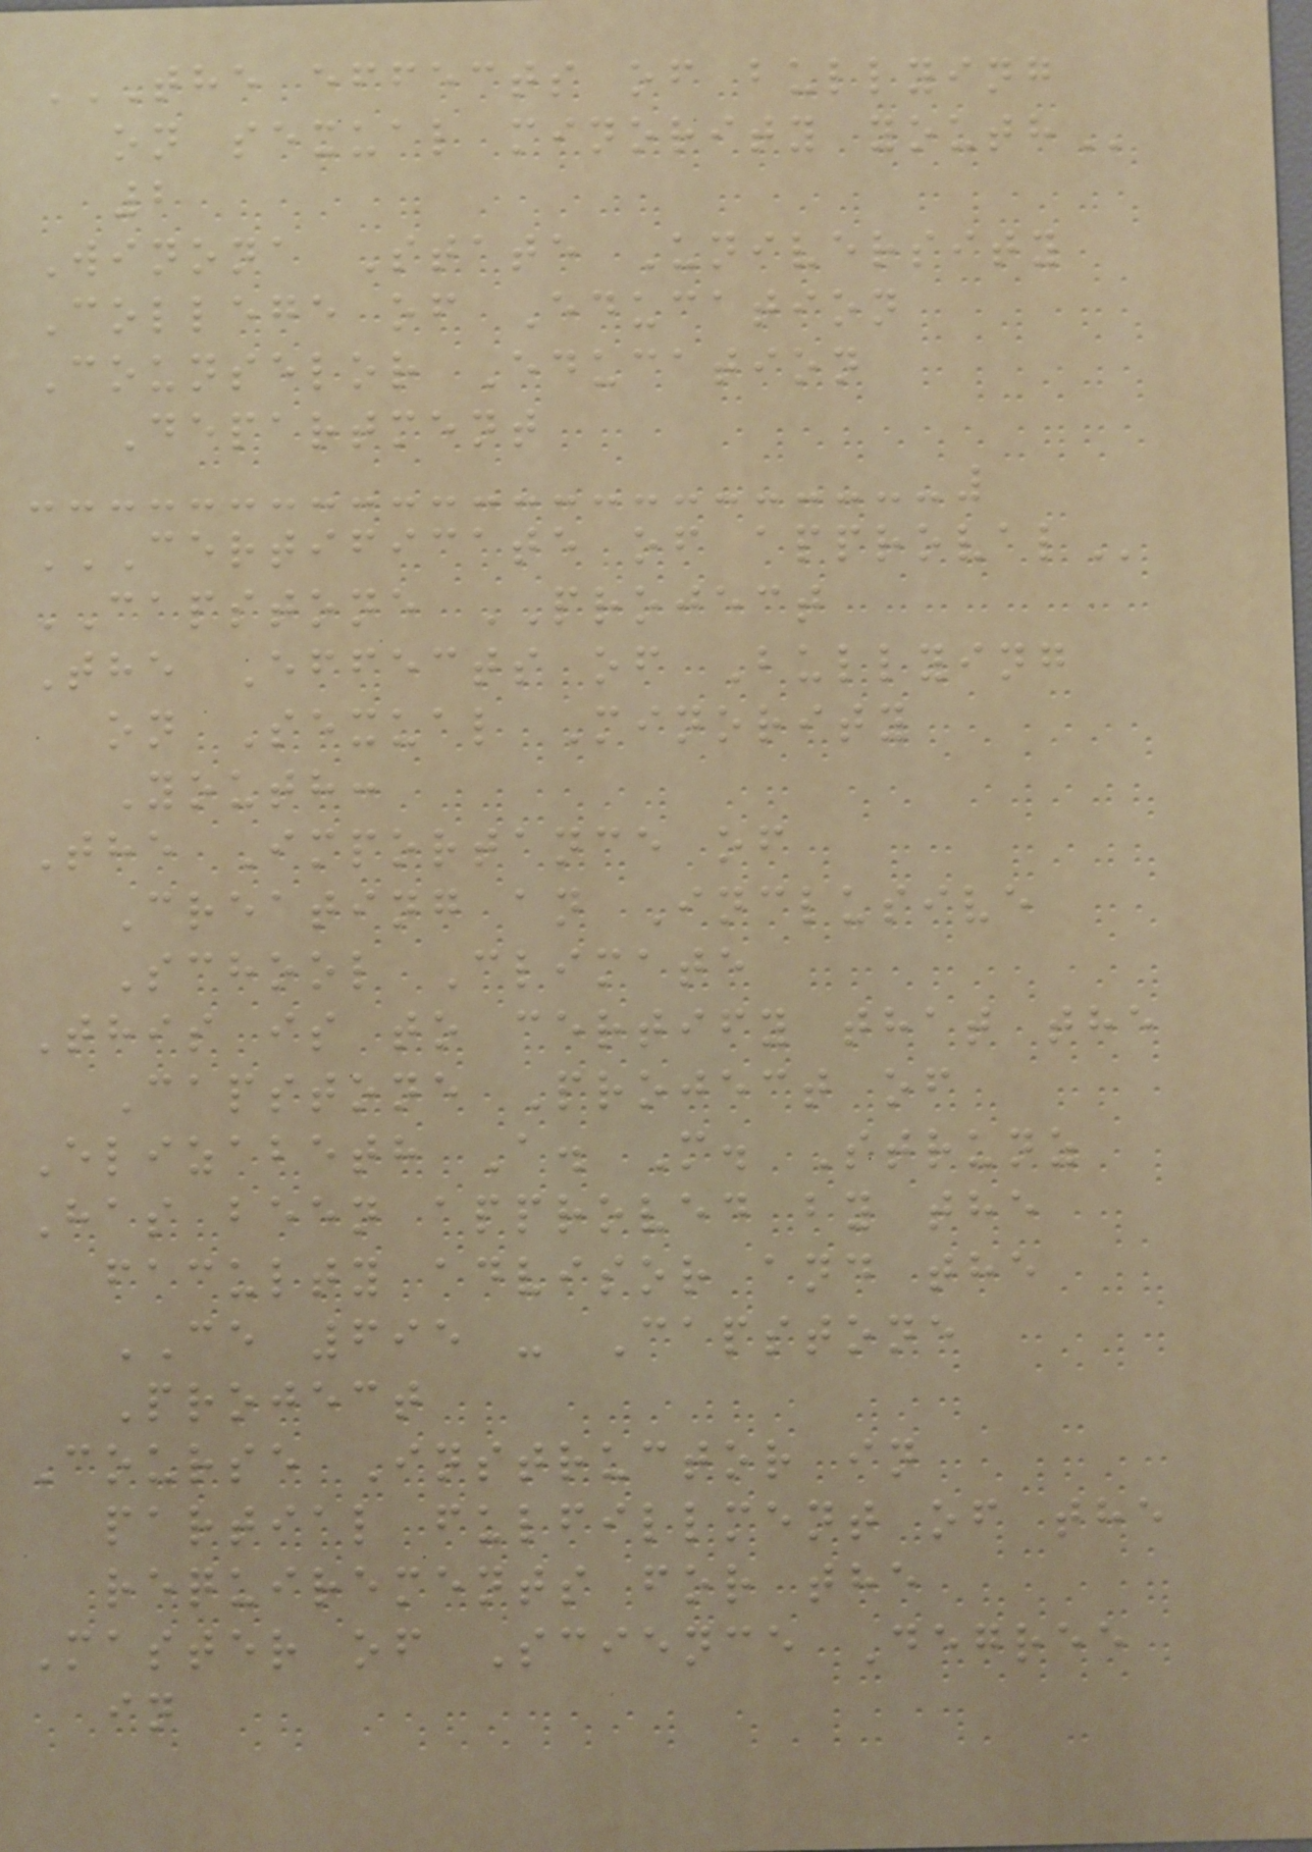THE EFFECTS OF BULLYING
ON SEXUAL MINORITY YOUTH
2
Winona State University
College of Education
Counselor Education
Department
CERTIFICATE OF APPROVAL
CAPSTONE PROJECT
The Effects of Bullying
on Sexual Minority
Youth:
The Importance of
Creating an Inclusive
School Climate
This is to certify that the
Capstone Project of
Elizabeth A. M. Strunz
Has been approved by the
faculty advisor and the
CE 695 - Capstone
Project
Course Instructor in
partial fulfillment of the
requirements for the
Master of Science Degree
in
